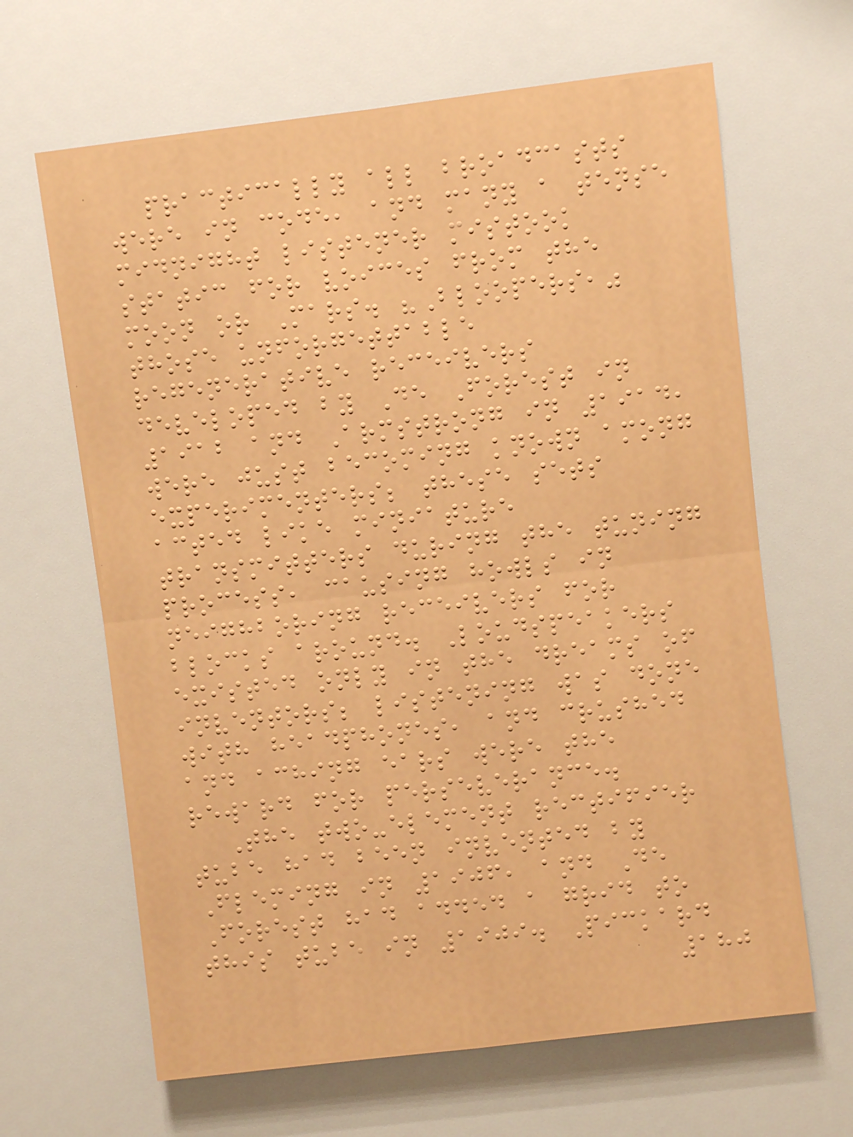practically all broadcasts
were in code, and many a tense
midnight listener mistook
static for voices from the
moon or Mars. "Bloopers,"
those unforgettable
regenerative receivers
developed by De Forest in
1912 and Armstrong in 1914,
were just becoming known among
experimenters; these sets
acted like miniature
transmitters during the tuning
process, causing howls in
neighboring receivers for
blocks around. Loudspeakers
existed only in the dreams of
inventors; listening was done
with headphones, and crushed
and aching ears were the
reward for perseverance.
The two-element rectifier
tube had been invented by
Fleming in 1906, and De
Forest had added a grid to
this tube in 1909. Pickard
180
